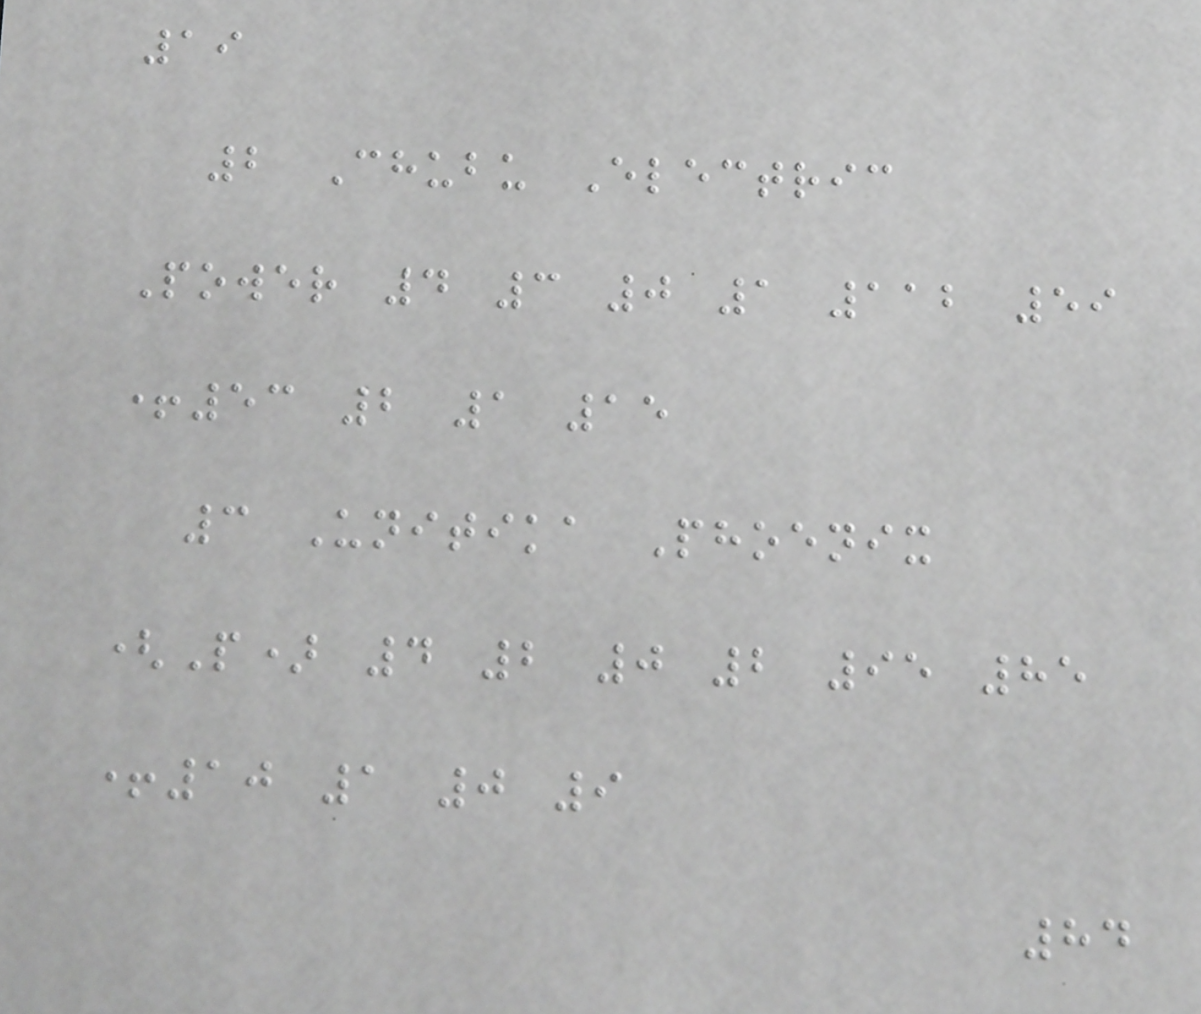19
2 Chubu Electric
Power 4 3 0 1 112 59
+53 2 1 15
3 Unitika Phoenix
(P) 4 2 0 2 95 85
+10 1 0 9
84
